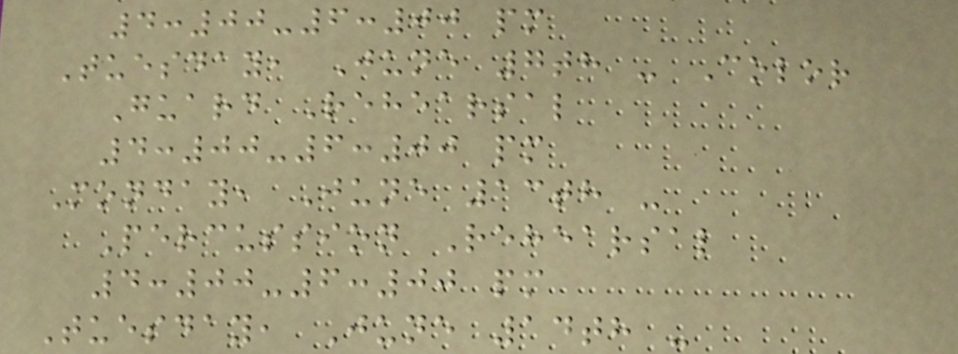4:00-6:00 pm
Tuesday, June 7th - Color
Guard Rehearsal
4:00-6:00 pm
Monday, June 13th -
Percussion Rehearsal
4:00-6:00 pm
Tuesday, June 14th -
